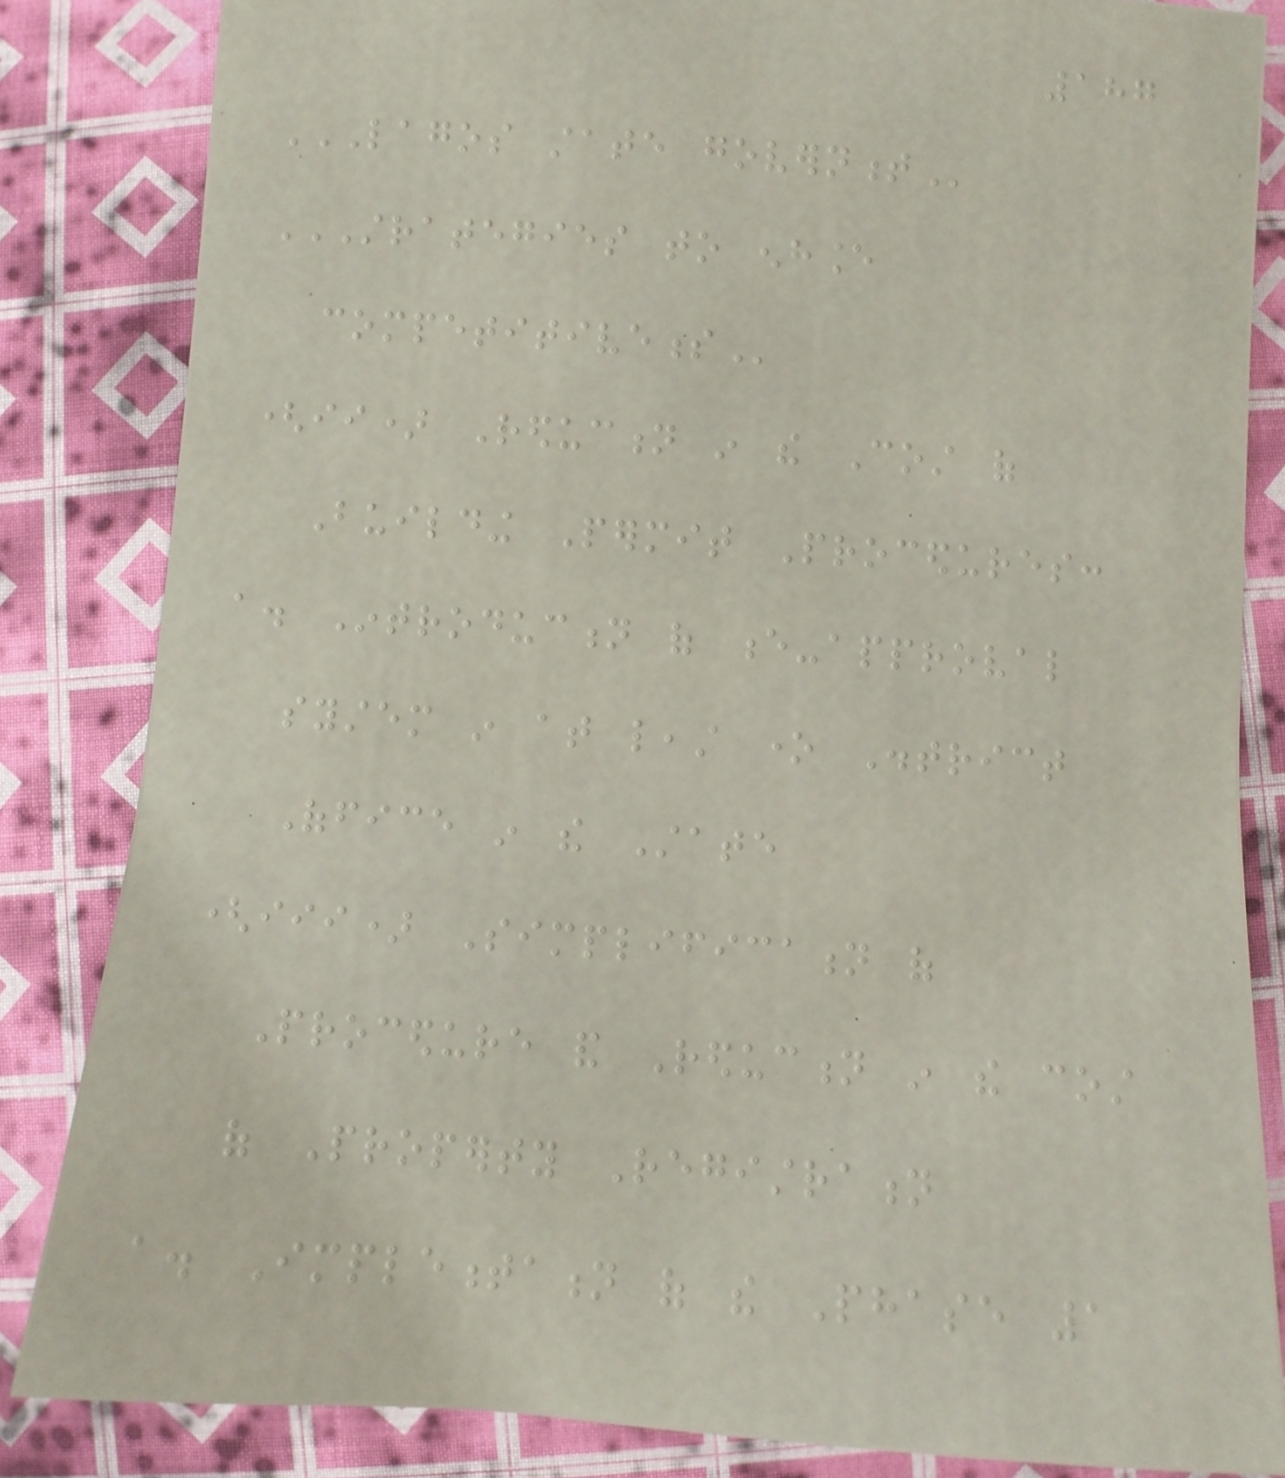187
LAGOS STATE GOVERNMENT
STRATEGIES TO ENHANCE
COMPETITIVENESS
(ii) Reduction in the Cost of
Building Permit Procedures:
a. Introduction of e-approval
system in at least one District
Office in the State
(iii) Simplification of
Procedure and Reduction in the cost
of Property Registration
a. Implementation of the Phase 1
